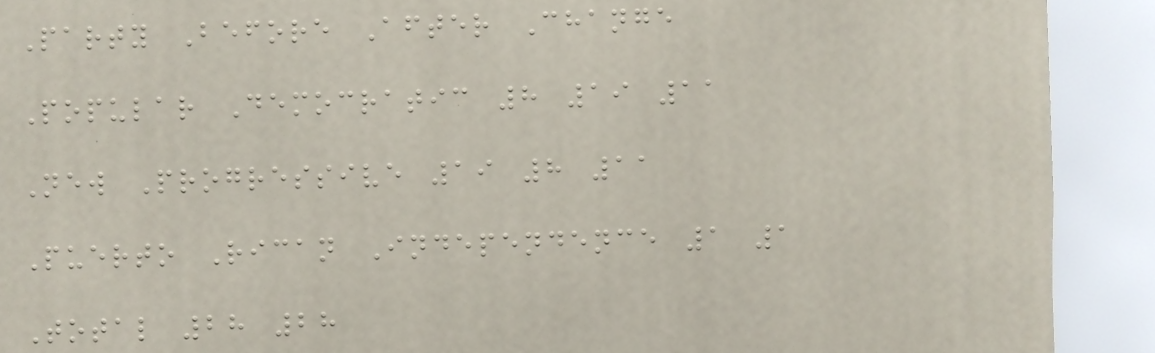Party Before After Change
Popular Democratic 8 19 11
New Progressive 19 8 11
Puerto Rican Independence 1 1
Total 28 28
